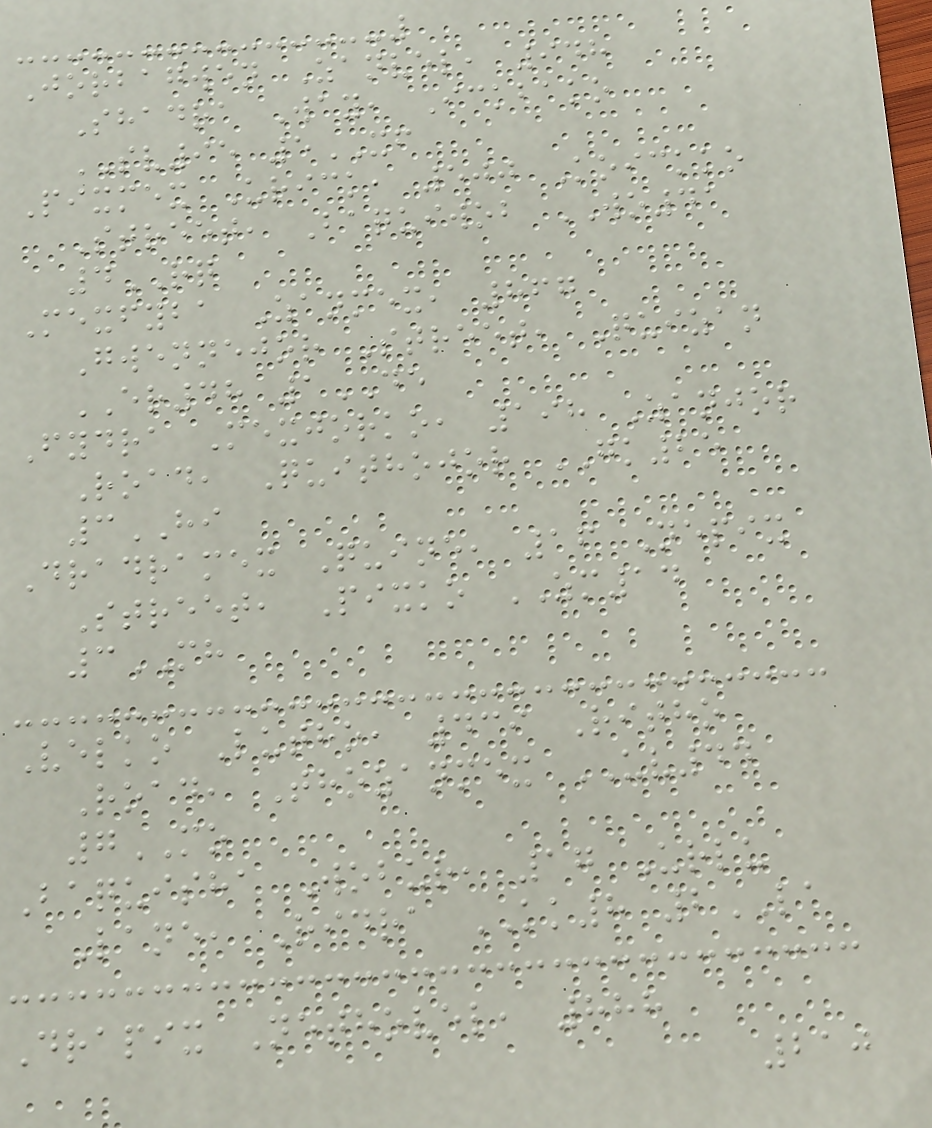Jorbagwen Zanvel, 948
Shadra Way, Ickbako
SV95 5XF
Pixmex Urick, 500 Koickko
Street, Baquiwob WO41
4RQ
Mexfyba Zanmex, 867
Gwennejor Street, Quizan
ER48 1DE
Fydra Mexjorko, 198 Zanjor
Road, Quithojor GK25
3HI
Dradramex Quine, 16 Nepix
Street, Pixko ZM14
3MH
Velko Lutho, 439 Ritho
Road, Thozanmex UV44
7MO
Baquisha Wobur, 17 Urlu
Lane, Ridra KK8 2LA
Drapix Nethovel, 888
210
